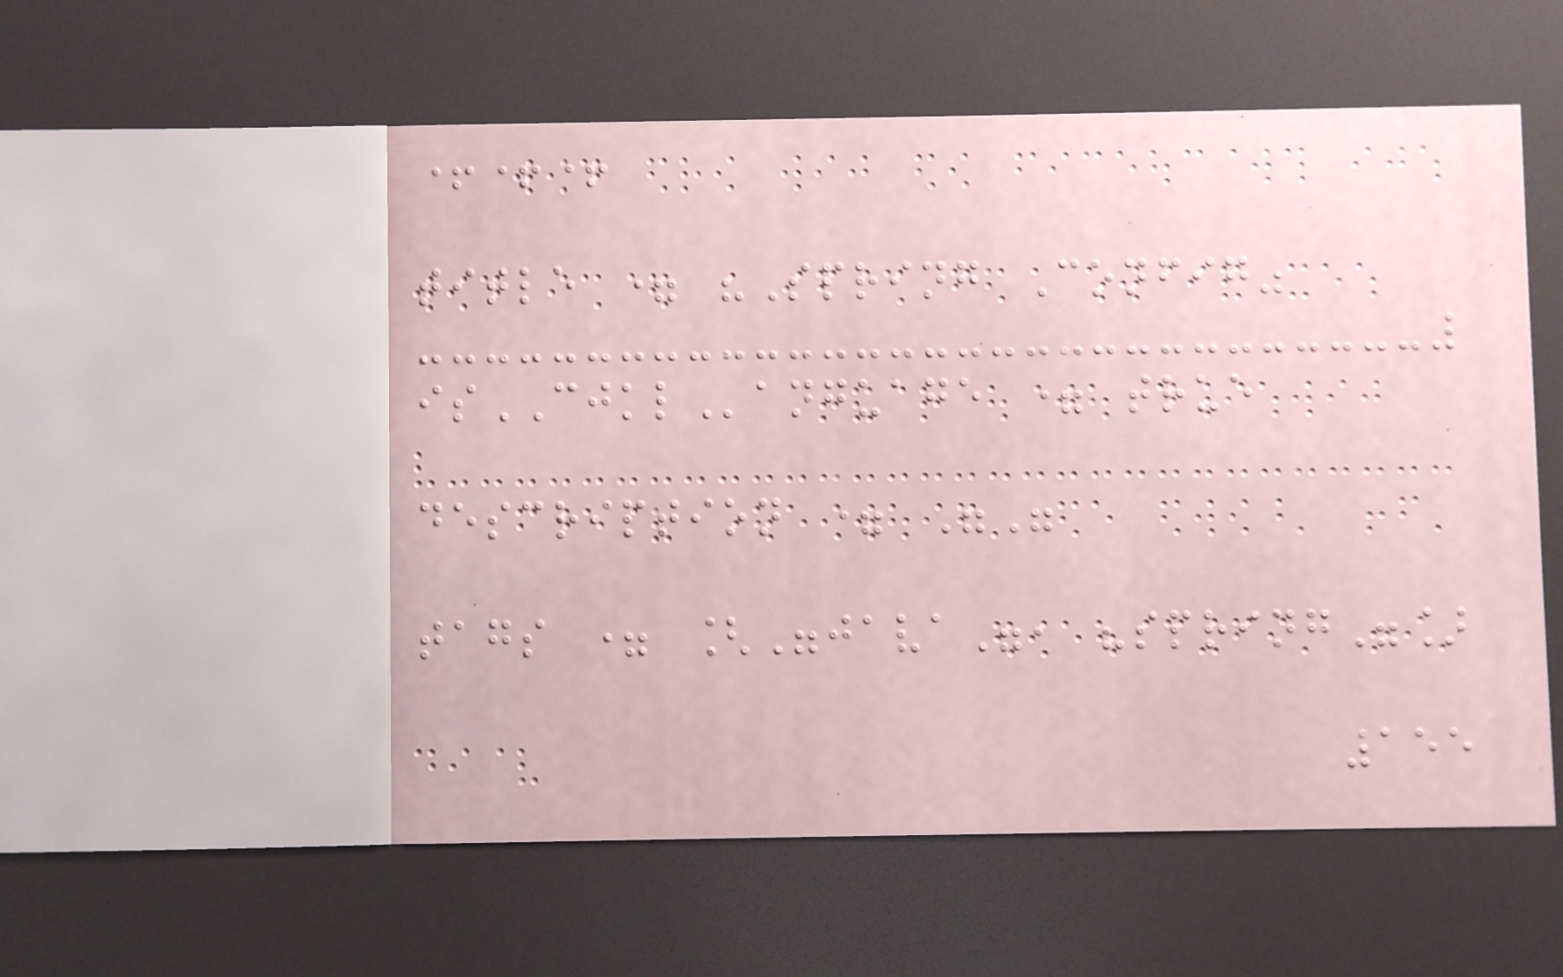+++
title = "Spring Config"
isCJKLanguage = true
description = ""
tags = ["java", "spring"]
155
